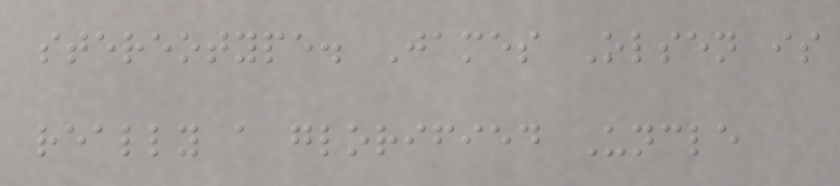stereotype. James Olsen is
really a glorified Uncle
